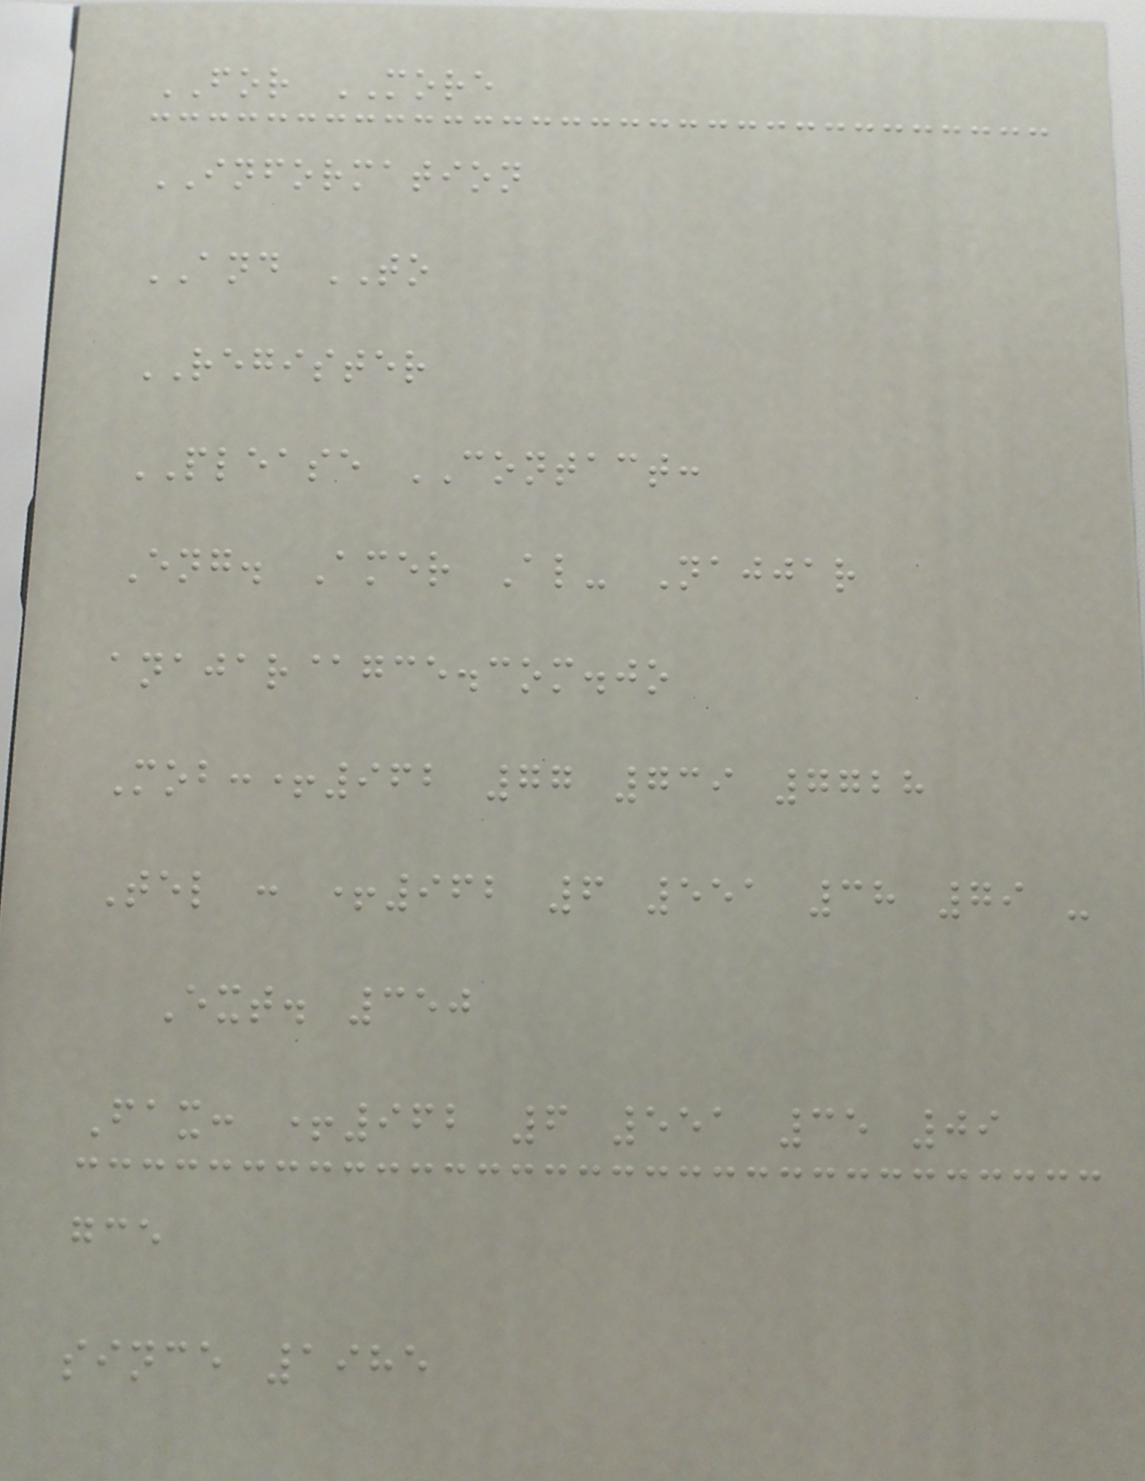FOR MORE
INFORMATION
AND TO
REGISTER
PLEASE CONTACT:
Eng. Amer Al- Najjar
anajar@gce.com.jo
Mob:+962 77 739 7728
Tel : +962 6 551 38 79 -
Ext. 350
Fax: +962 6 551 35 09
gce
since 1985
